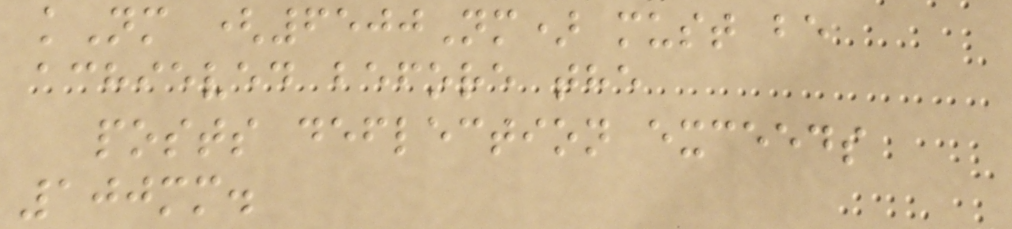kNm (6500Nm) must be
achieved before the
posts deflection exceeds
100mm.
